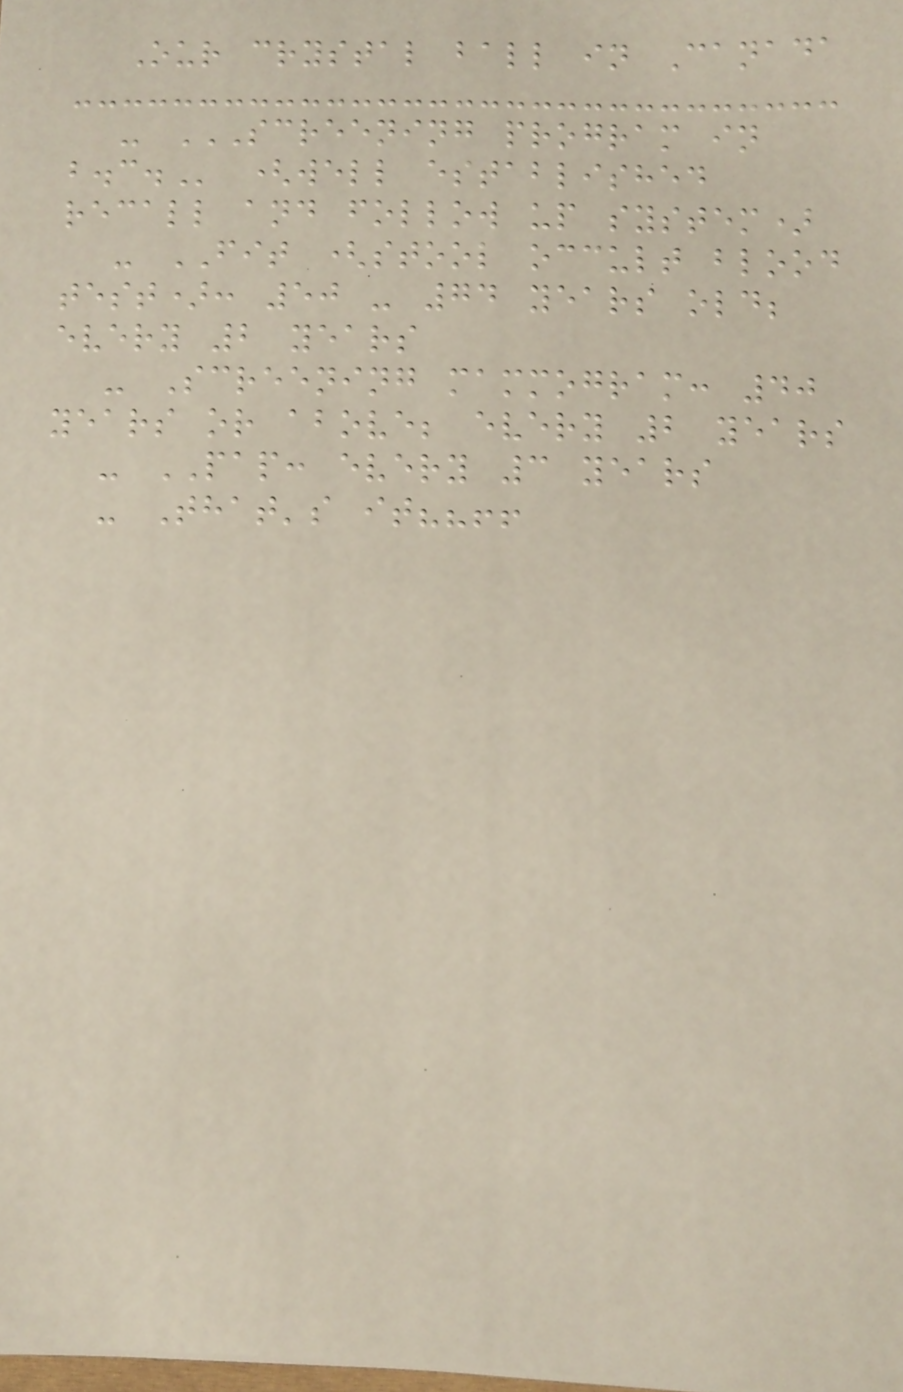Our crystal ball in Canada
- SCREENING PROGRAM IN
B.C. (well established
recall and follow up system)
- FIT (stool occult blood
test): 50 - 74 years old;
every 2 years
- Screening mammogram: 40
years or above; every 2 years
- PAP: every 3 years
- That's it??!!
